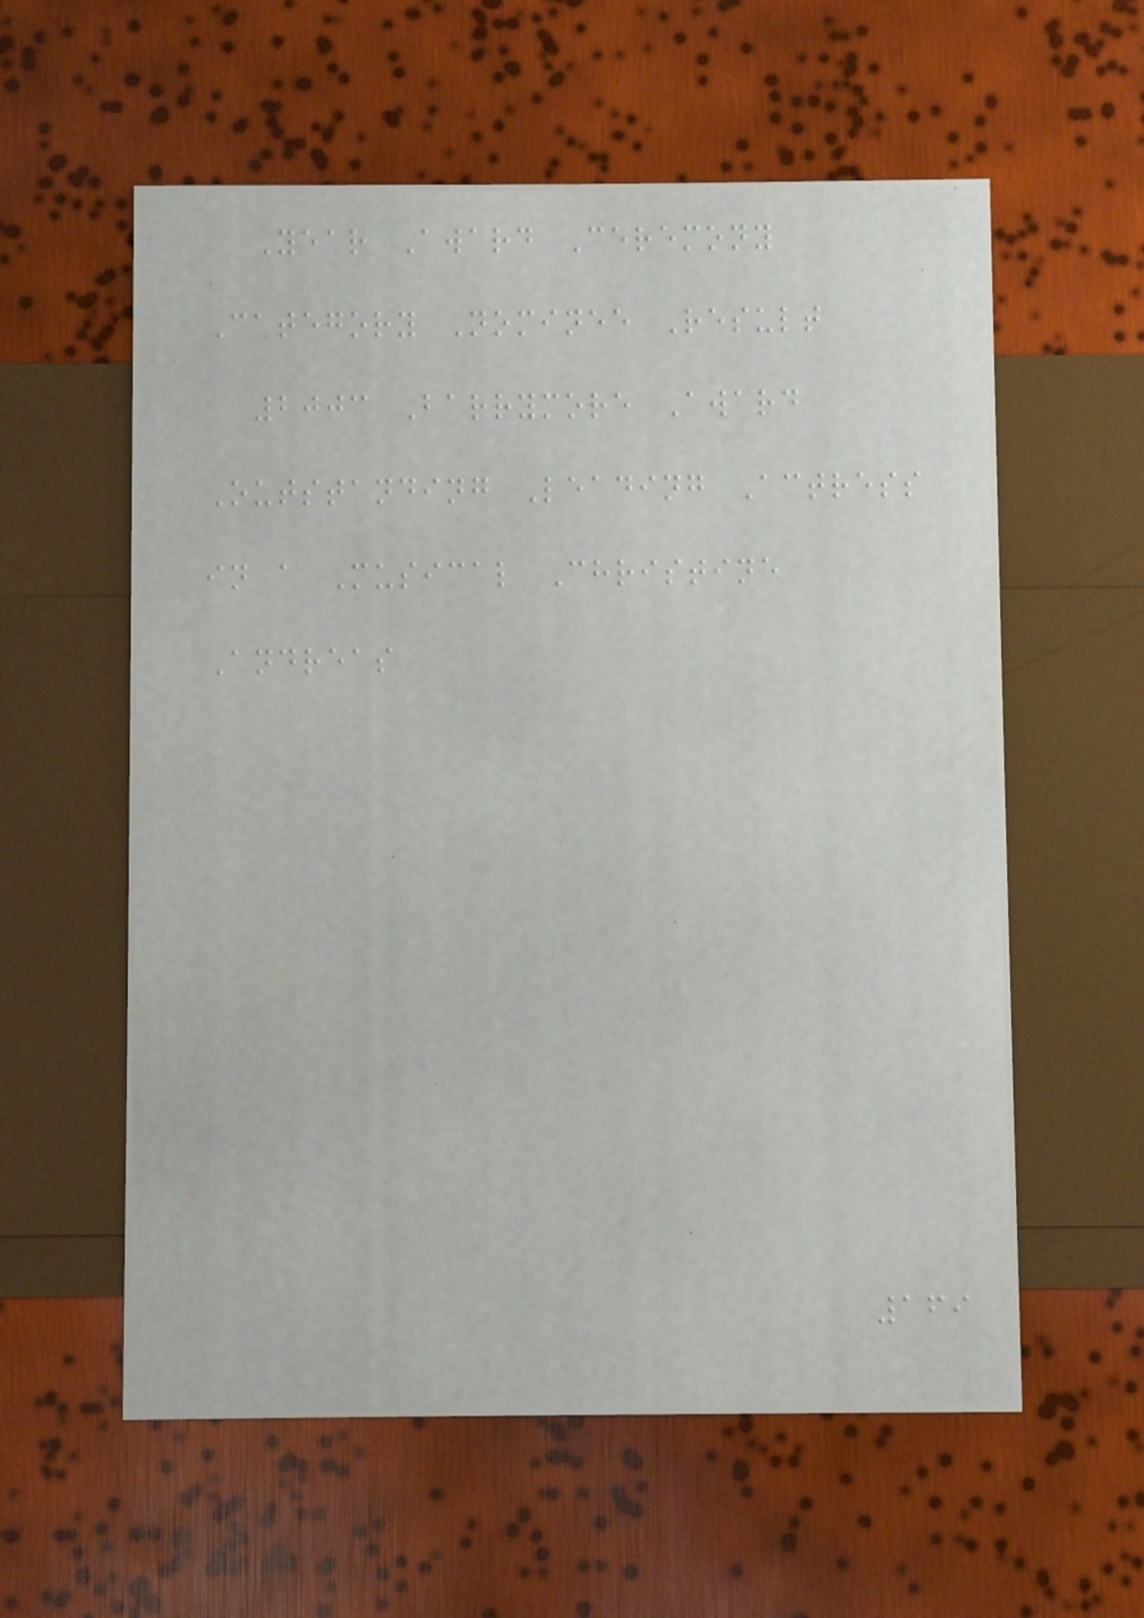Year Award Ceremony
Category Nominee Result
2003 Barrymore Award
Outstanding Leading Actress
in a Musical Christine
Andreas
169
